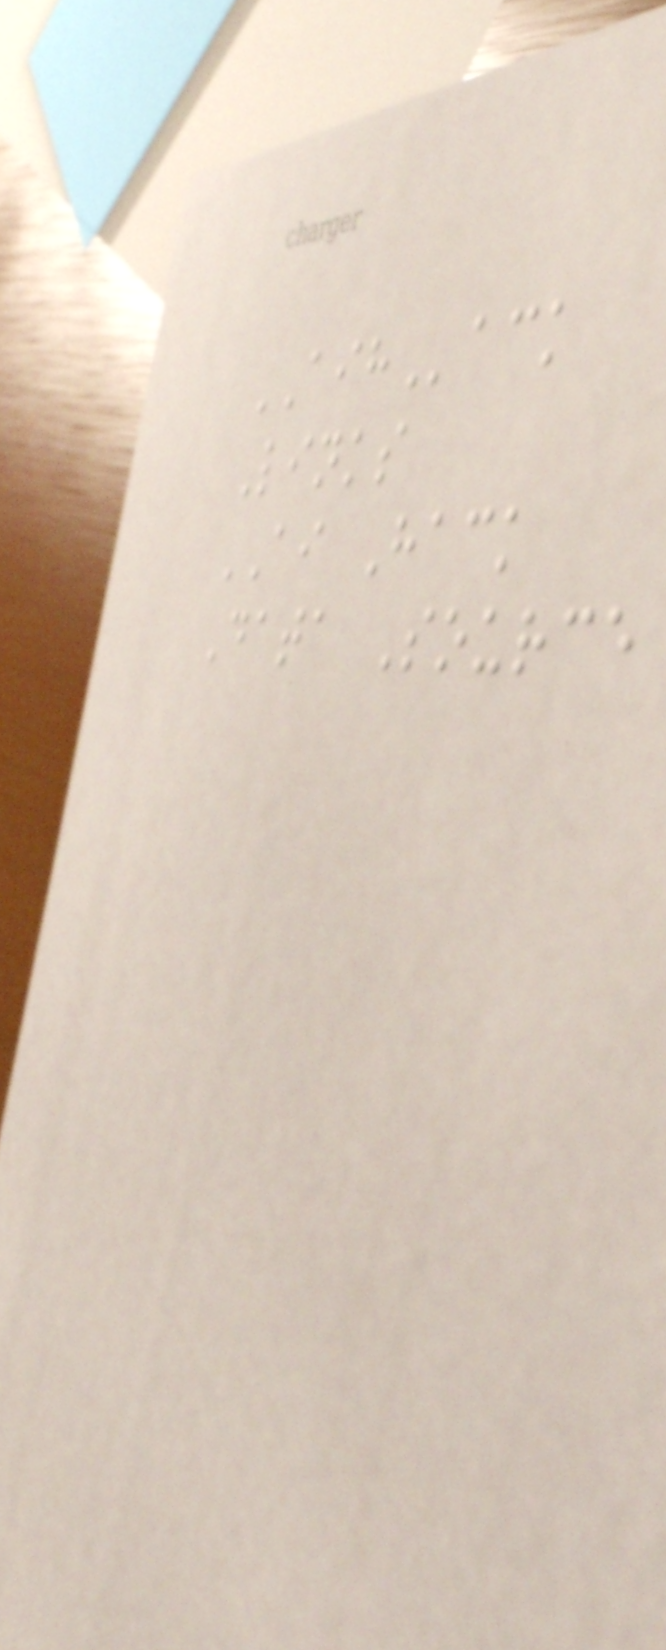AIHack
Links
AI Hack
Data Source
